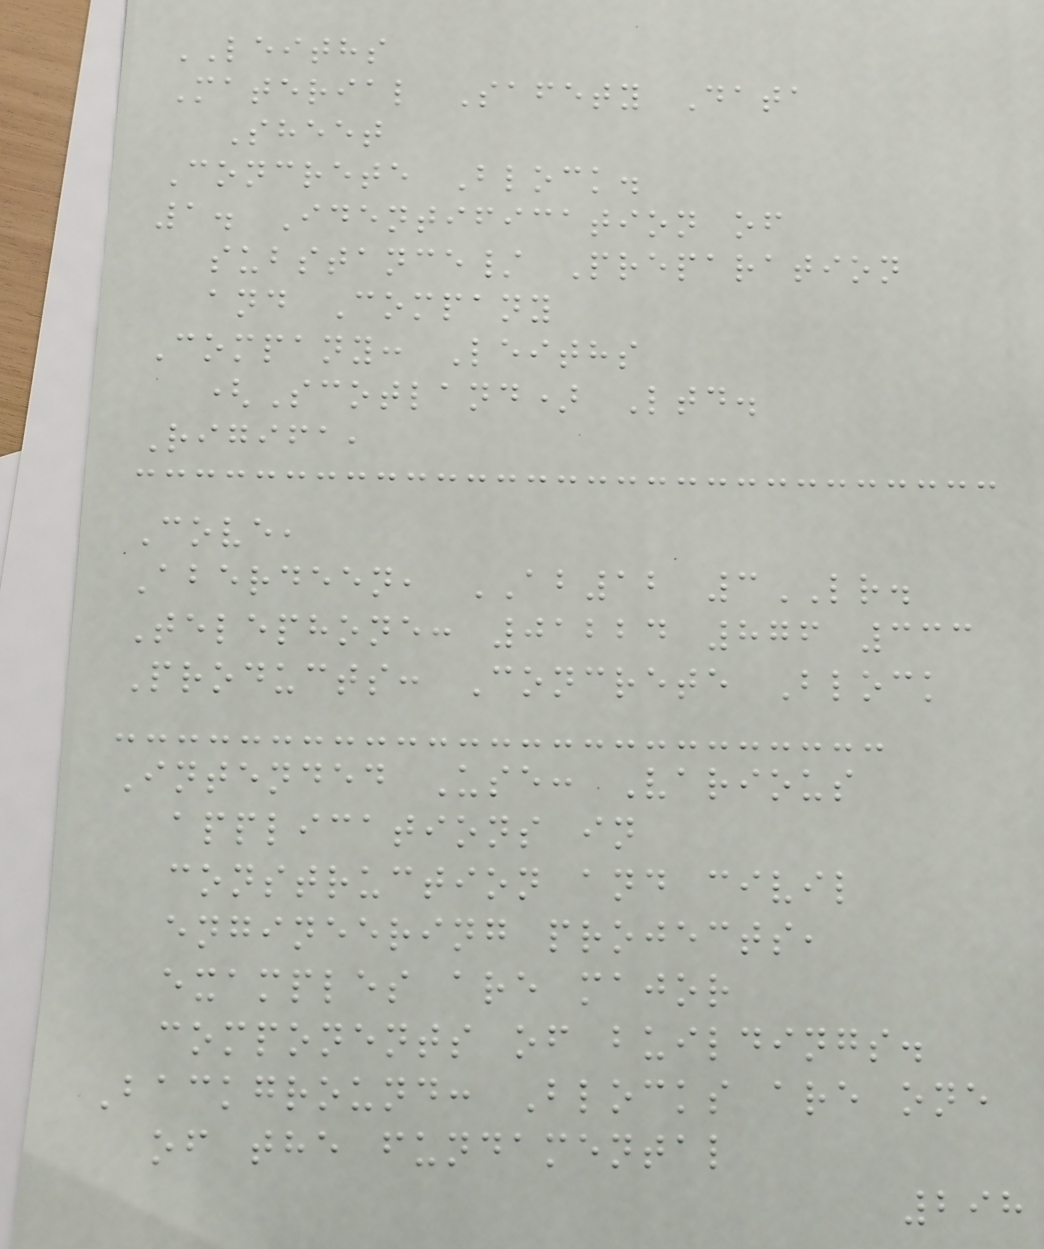LEITHS
Material Safety Data
Sheet
Concrete Block.
1. Identification of
substance/ Preparation
and Company
Company: Leiths
(Scotland) Ltd.
Rigifa,
Cove,
Aberdeen, AB12 3LR.
Telephone: 01224 876 333
Products: Concrete Block
Intended Use: Various
applications in
construction and civil
engineering projects,
examples are major
components of buildings.
Background: Blocks are one
of the fundamental
298
